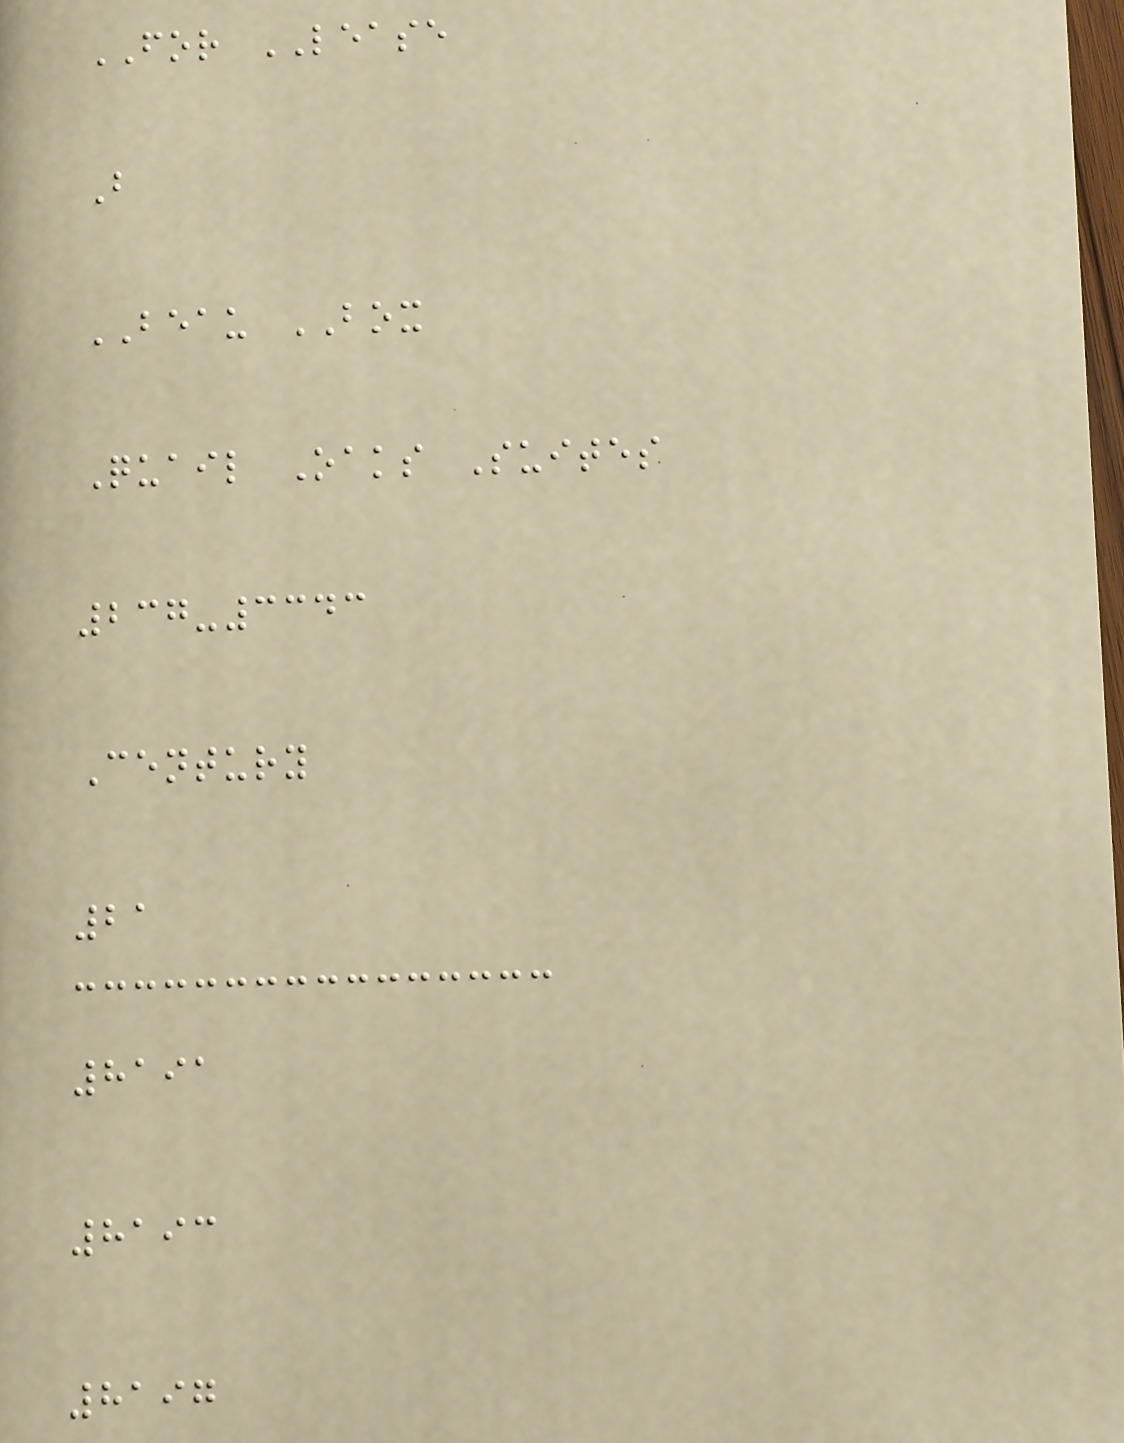FOR LEASE
B
BEAU BOX
Quail Oaks Suites
237-3343
Century
21
8191
8193
8197
